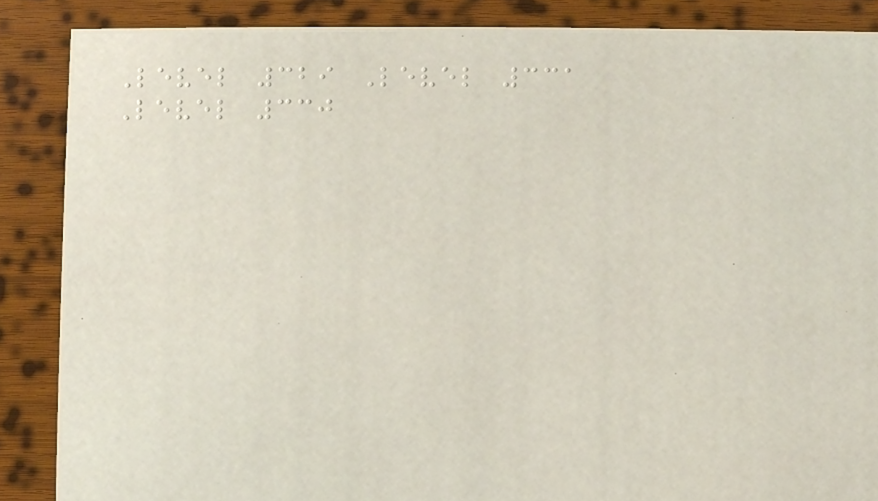Level 329 Level 331
Level 330
